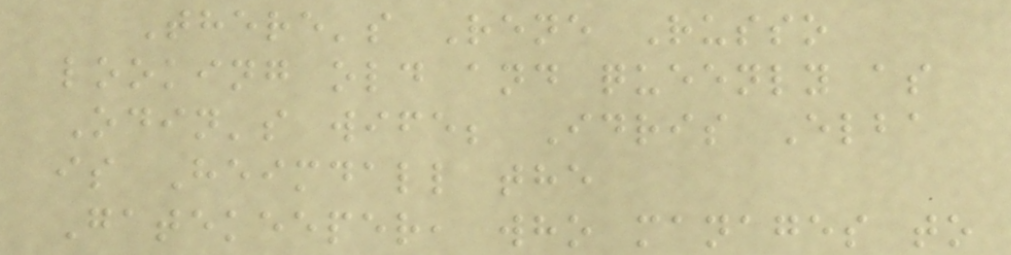There's Rene Russo
looking old and queenly as
Odin's wife; Idris Elba
is Heimdall the
Gatekeeper, who manages to
